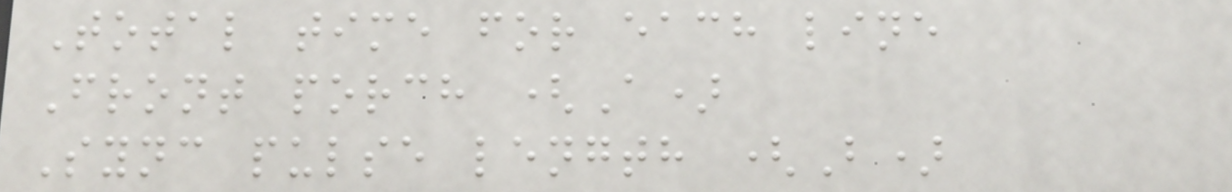Total time for each line
Front porch (A)
Sync pulse length (B)
